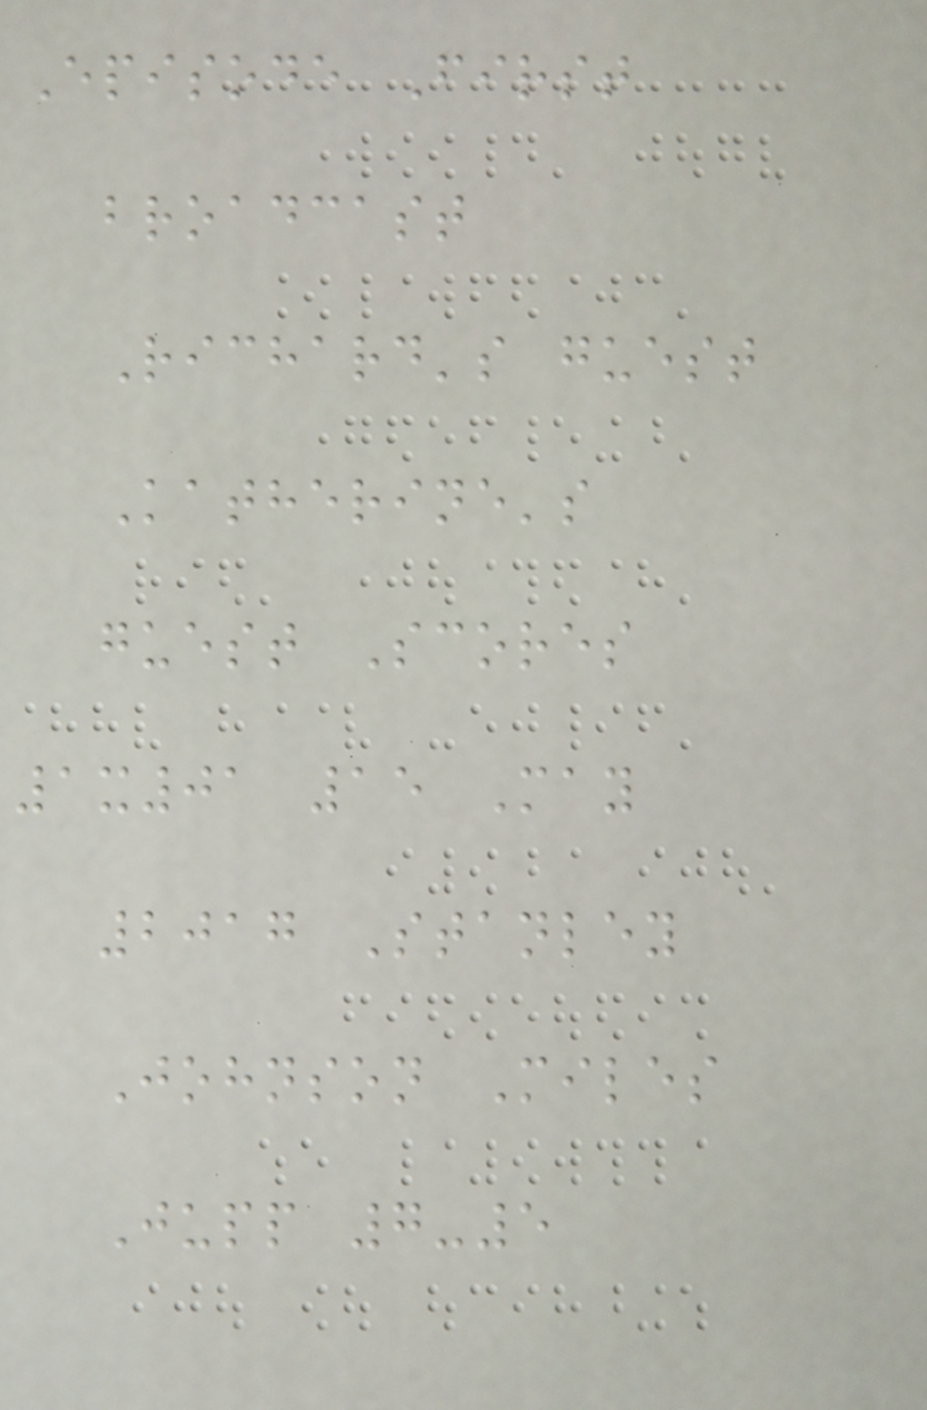Episode First
broadcast
Richard's guest
Katherine's
guest Scores
1x01 15 May
2017 Stanley
Johnson Miles
Jupp 7-5
